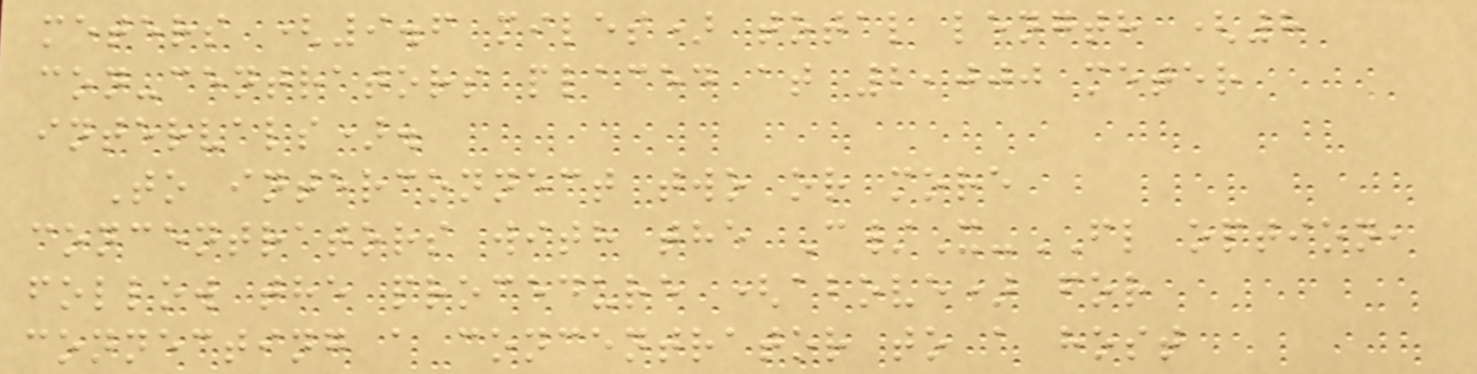meters (9.6 miles) total length (8
con-centrators placed at 2,000 meter
intervals).
To interconnect two or more
concentrators with the C/X-FL option,
follow the procedure (above) for
connecting a concentrator to a host
